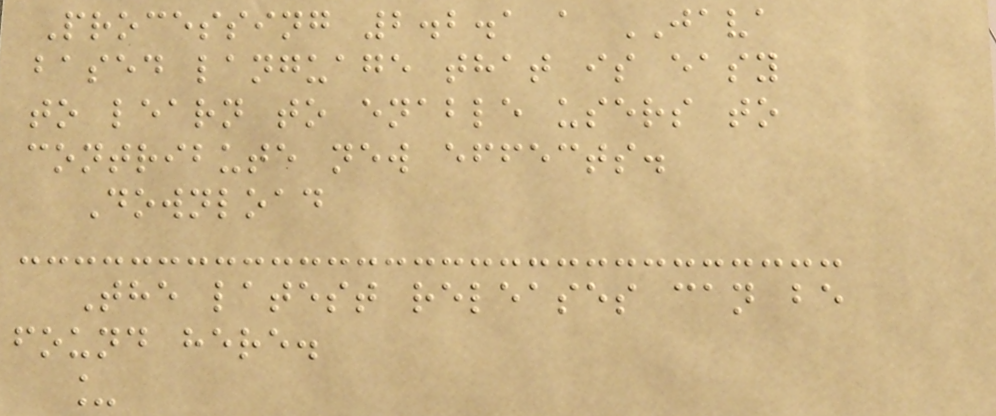Processing 2.2.1 a JAVA
based language that is easy
to learn to enable users to
contribute new effects.
Download
The latest releases can be
found here.
_
